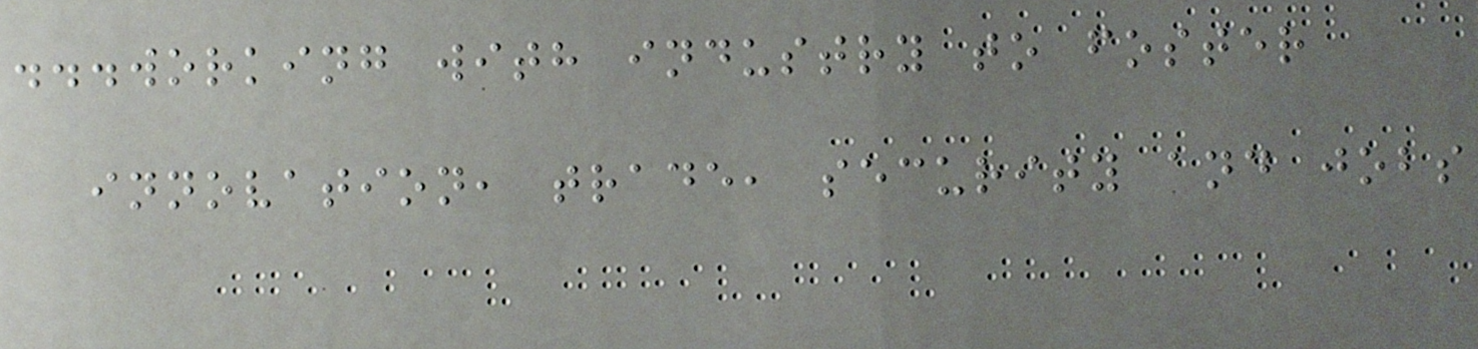...working with industry to foster
innovation, trade, security and jobs
